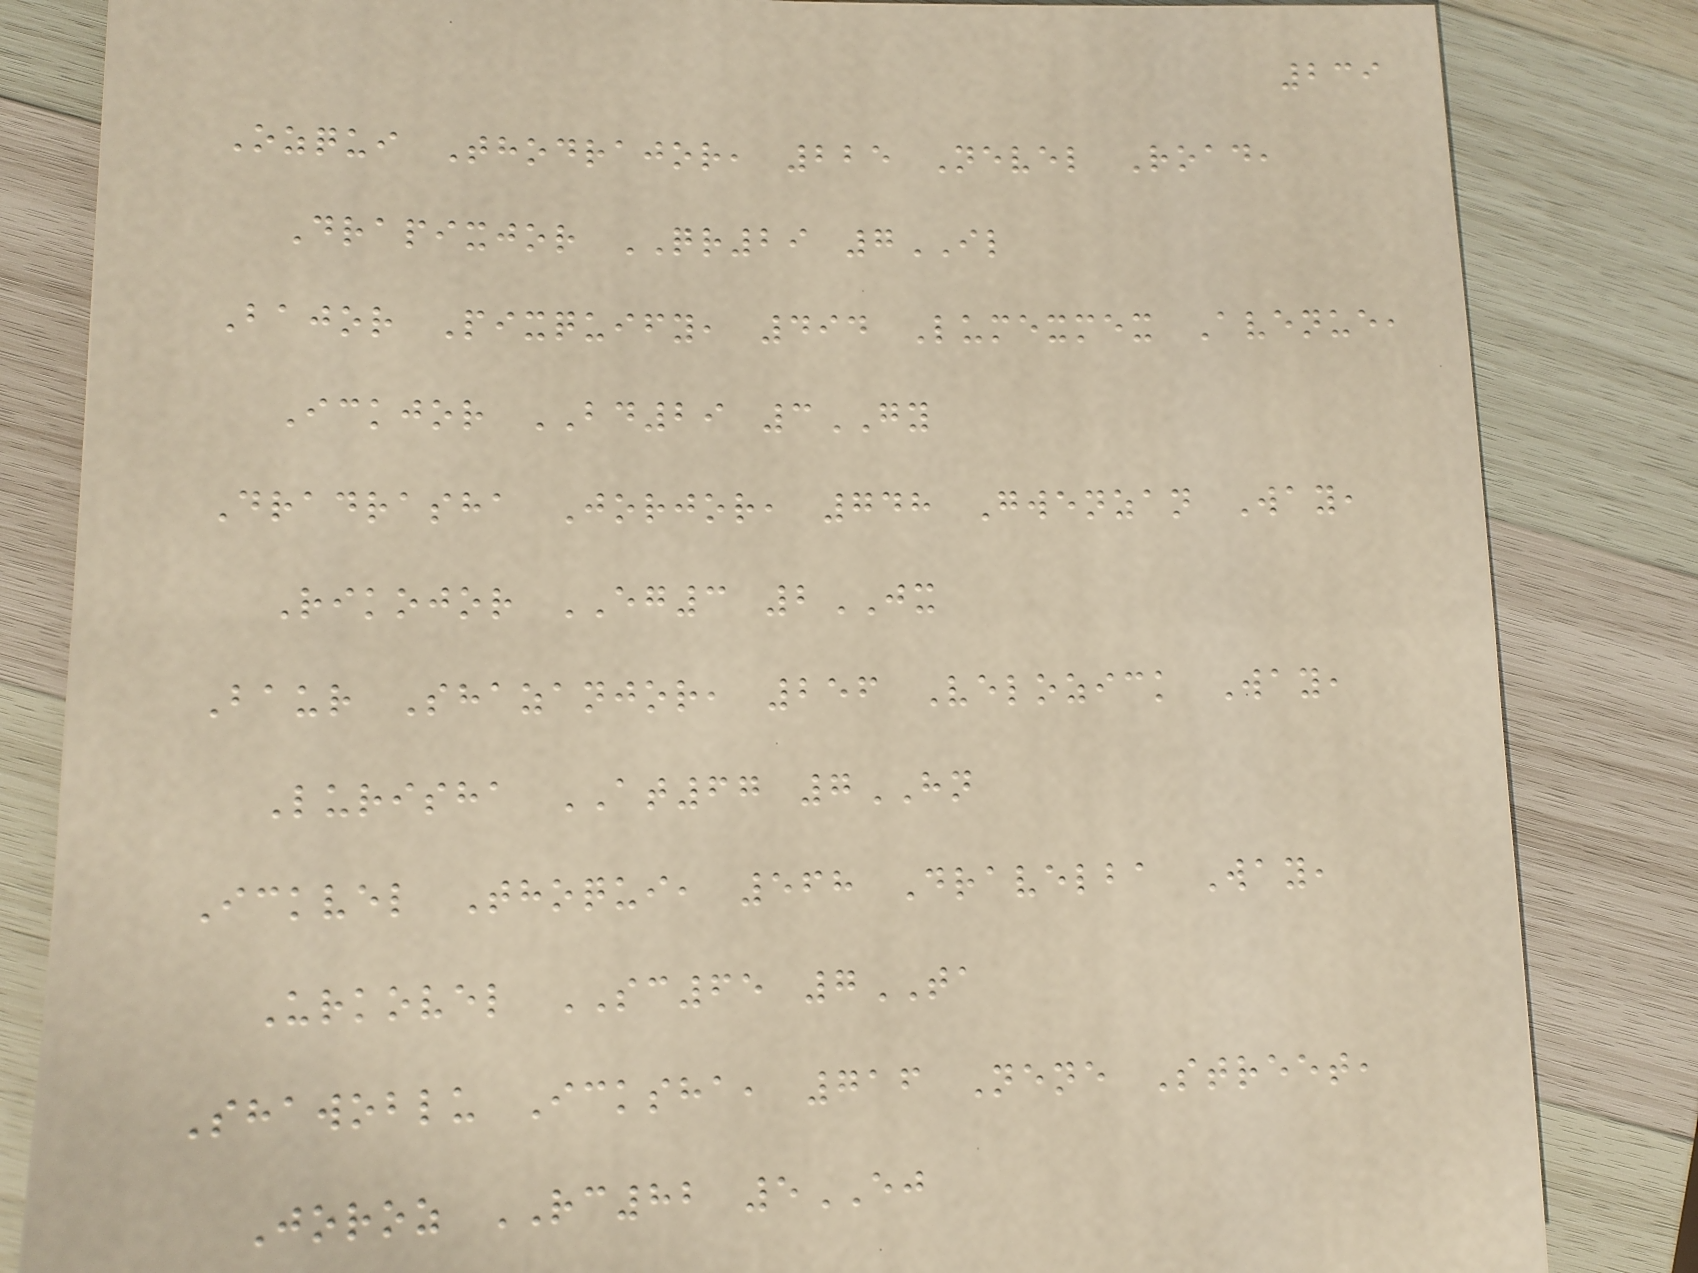239
Ozqui Thodrajor, 225 Nevel Road,
Drapixjor QR29 7IL
Bajor Pixquify, 494 Lumexmex Avenue,
Ickjor BD29 3GY
Dradrasha Jorjor, 748 Gwenzan Way,
Rikojor EG3 2JX
Baur Shazanjor, 256 Velozick Way,
Lurisha AT67 7HN
Ickvel Thoqui, 568 Dravelba Way,
Urkovel SC65 7TA
Shawoblu Icksha, 716 Nene Street,
Joroz RC82 5EJ
